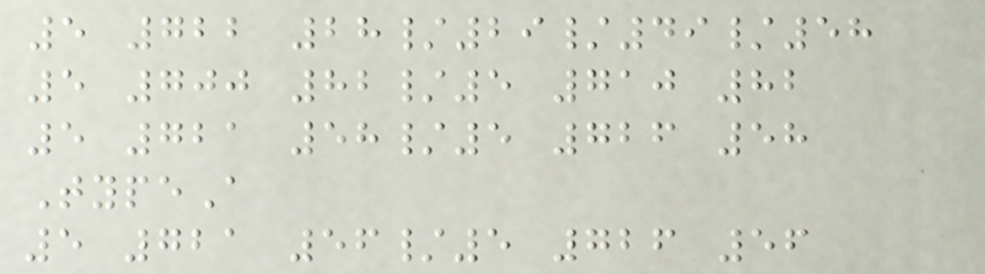5 722 28/29/49/58
5 700 82/5 710 82
5 721 58/5 726 58
TypeA
5 721 56/5 726 56
